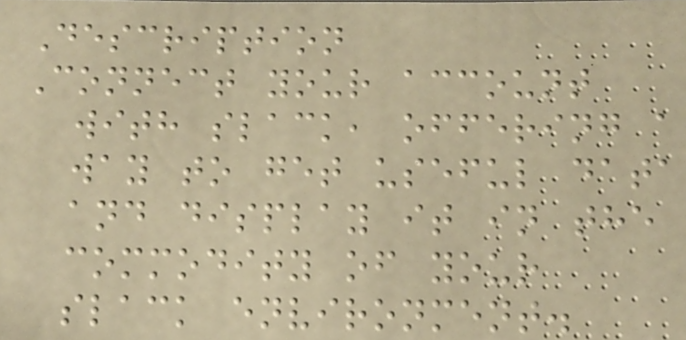Description
Connect your account
with slack, offering a
way to get useful data
and display it in the
commodity of your
slack environment.
